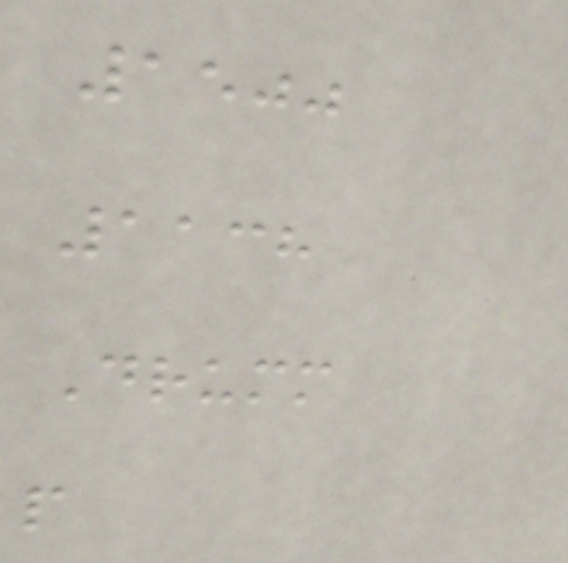1500
1138
Drumm
p
